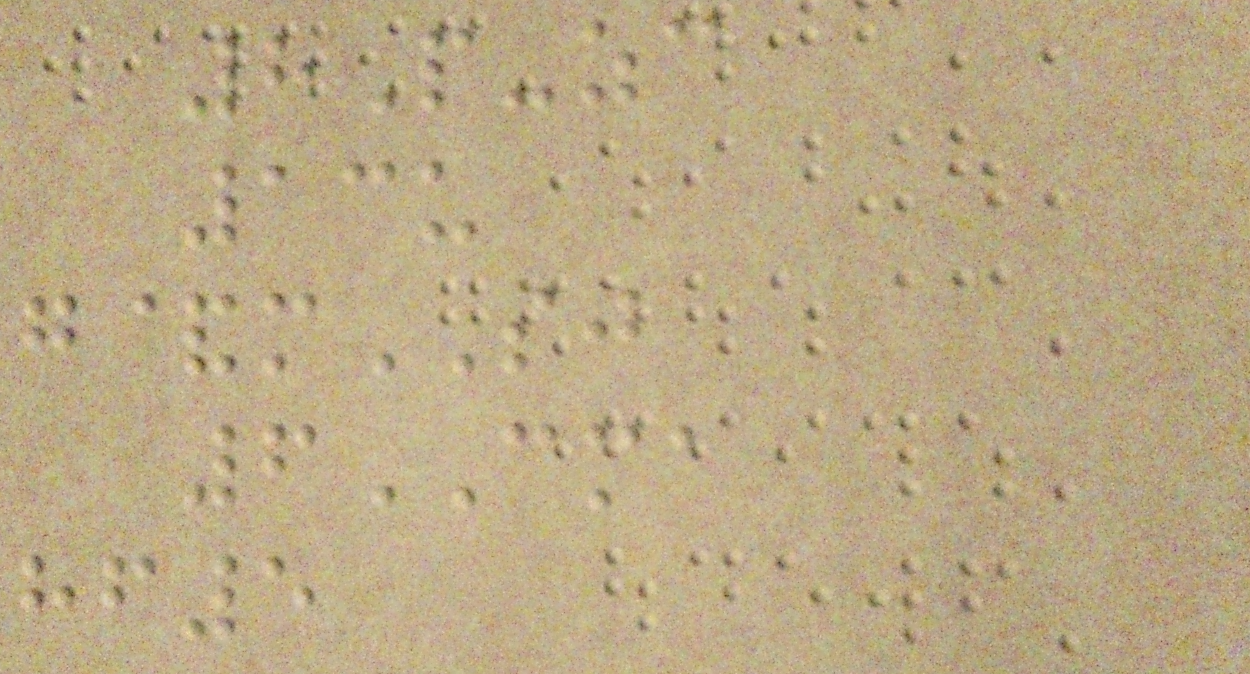8P-zc
13u
g&mSJ
6CMA
hf5
